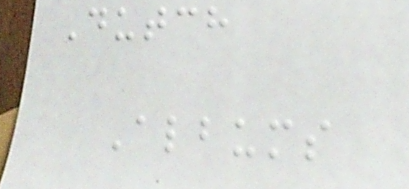Dutch
Albums
